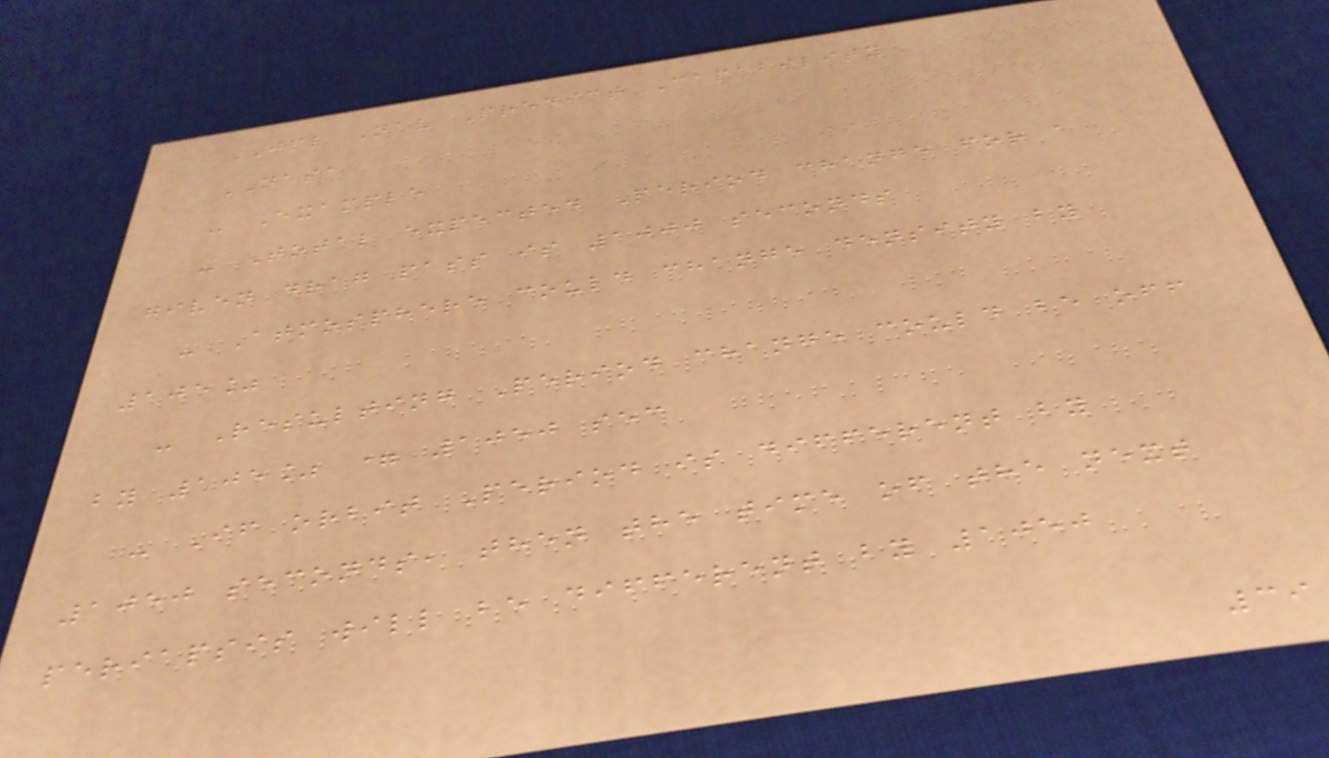JPL Nav Predict Capability
NASA
- Example
- Total expected Period change for a
given drag pass is 1000 seconds
- Atmosphere could change density by
105%
- Resulting Period change could be off
by 105% = 1050 sec
- If orbit Period is different by
1050 seconds, then the time of the next
periapsis will be different by 1050
39
